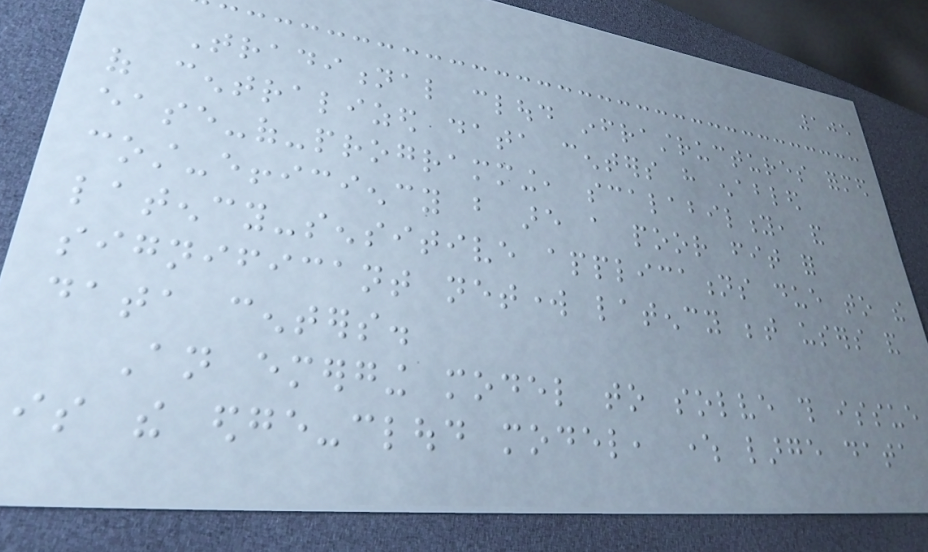105
Traditional cloud infrastructures formed
of centralized data centers have enabled
ease-of-programming, scalability, and
cost-efficiency but are a poor fit for
latency-sensitive applications due to the
significant network latency between users and
data centers.
An emerging model to solve this issue
is the edge-cloud model, where large data
